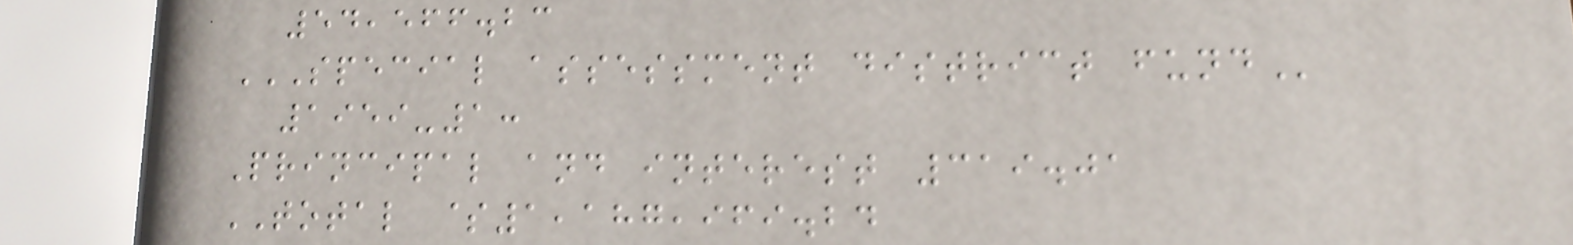54,566.23
SPECIAL ASSESSMENT DISTRICT FUND
1959-1:
Principal and interest 319.01
TOTAL $1,187,969.24
